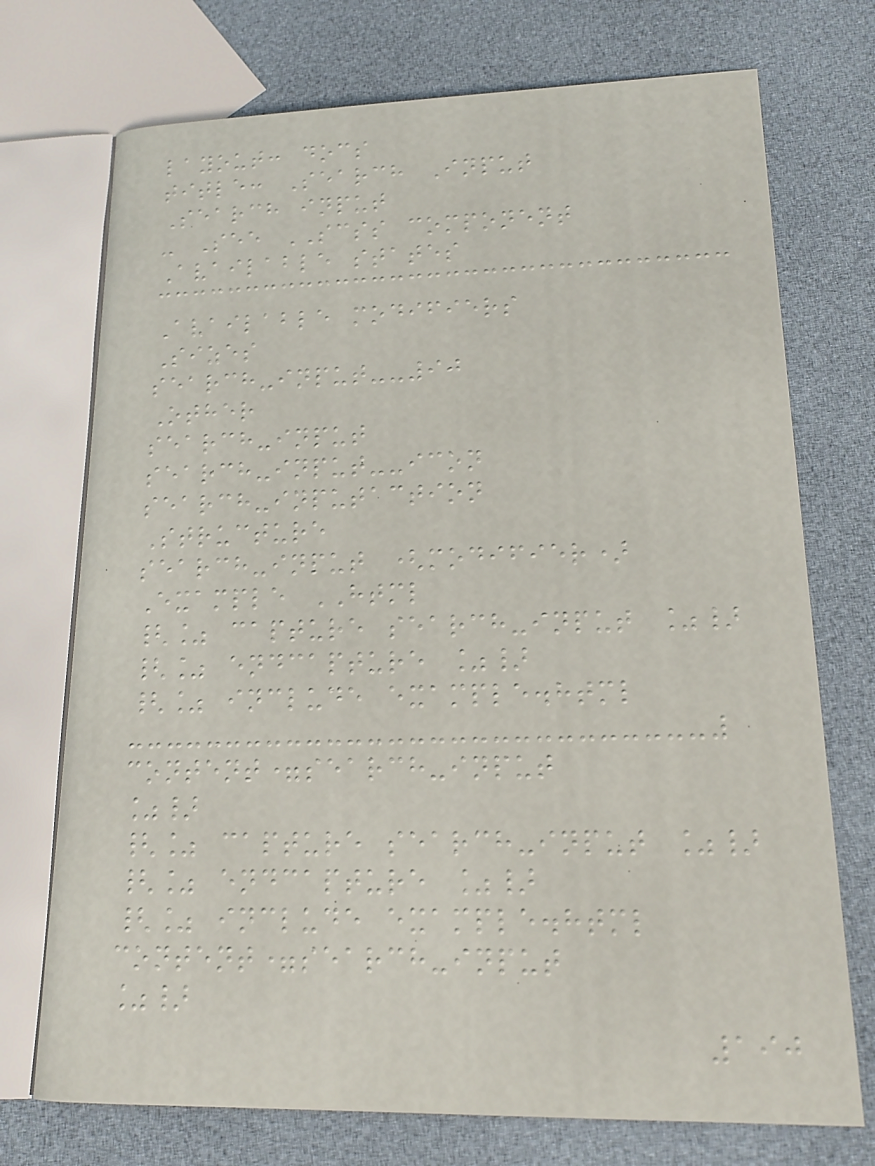layout: docs
title: Search Input
Search input
- See SCSS component
Available states
Available modifiers
Sizes
search-input--90
Other
search-input
search-input--icon
search-inputaction
Structure
search-input (modifier)
Example HTML
{% capture search-input %}
{% endcapture %}
{% include example.html
content=search-input
%}
{% capture search-input %}
{% endcapture %}
{% include example.html
content=search-input
%}
190
